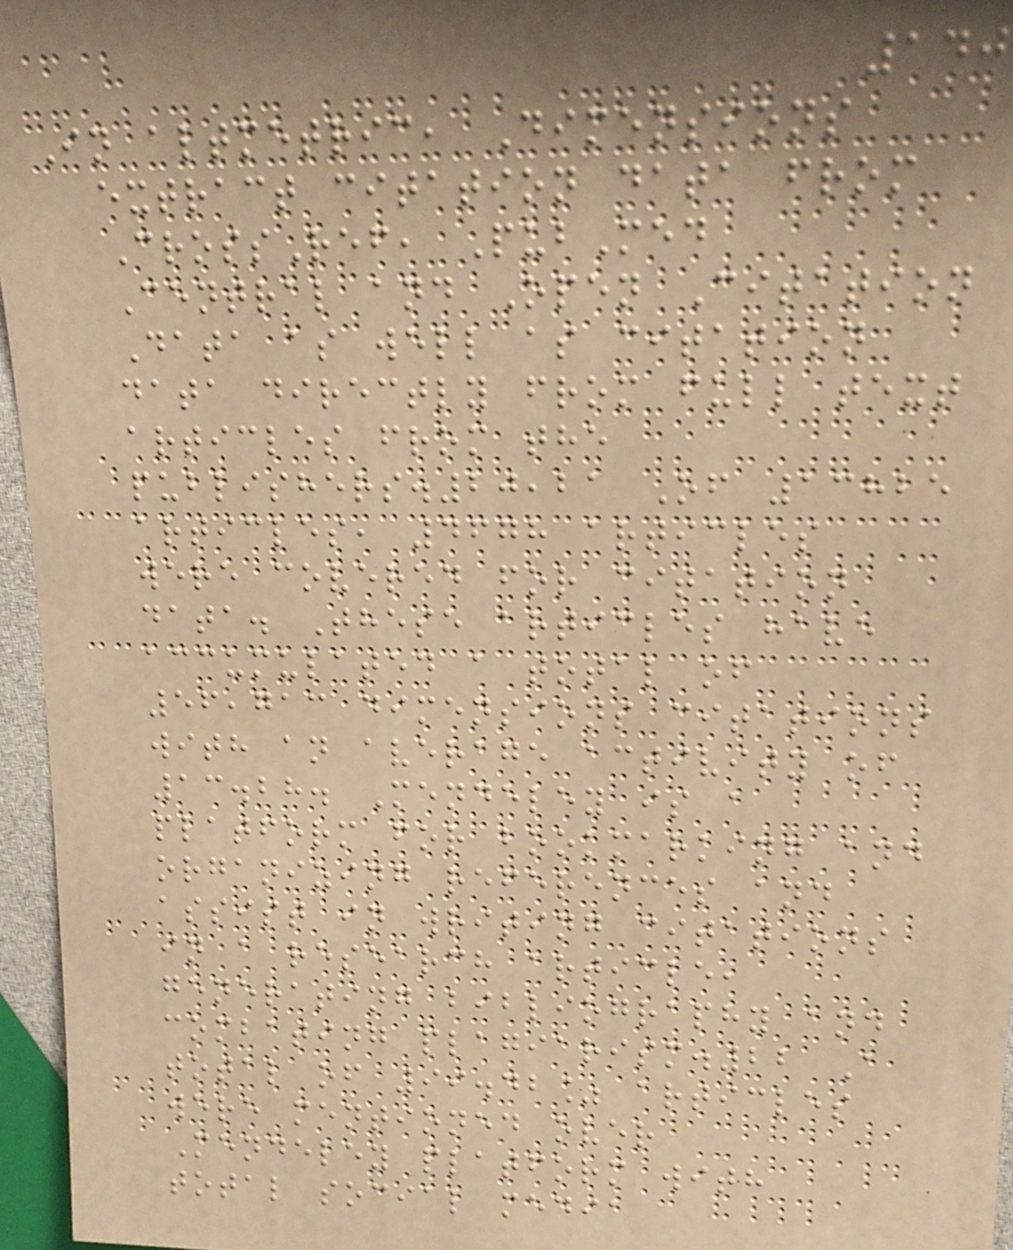140
In altmetric, Dimensions
extract citation data from
CrossRef, PubMed
Central and Open Citation
Data as well as citation
data directly from full text
articles from the
publishers.20,21 Of 13825
articles, 4678 articles
were covered for citation
data. These articles have
accumulated a total of
56,713 dimensions citations
with an average activity of
13.28. Mendeley is a
platform for bookmarking and
organizing references and
assist in writing citations
in a research article,
generating bibliography and
combating plagiarism.22 A
total of 99.42% articles
were mentioned over
Mendeley platform with
total social media
